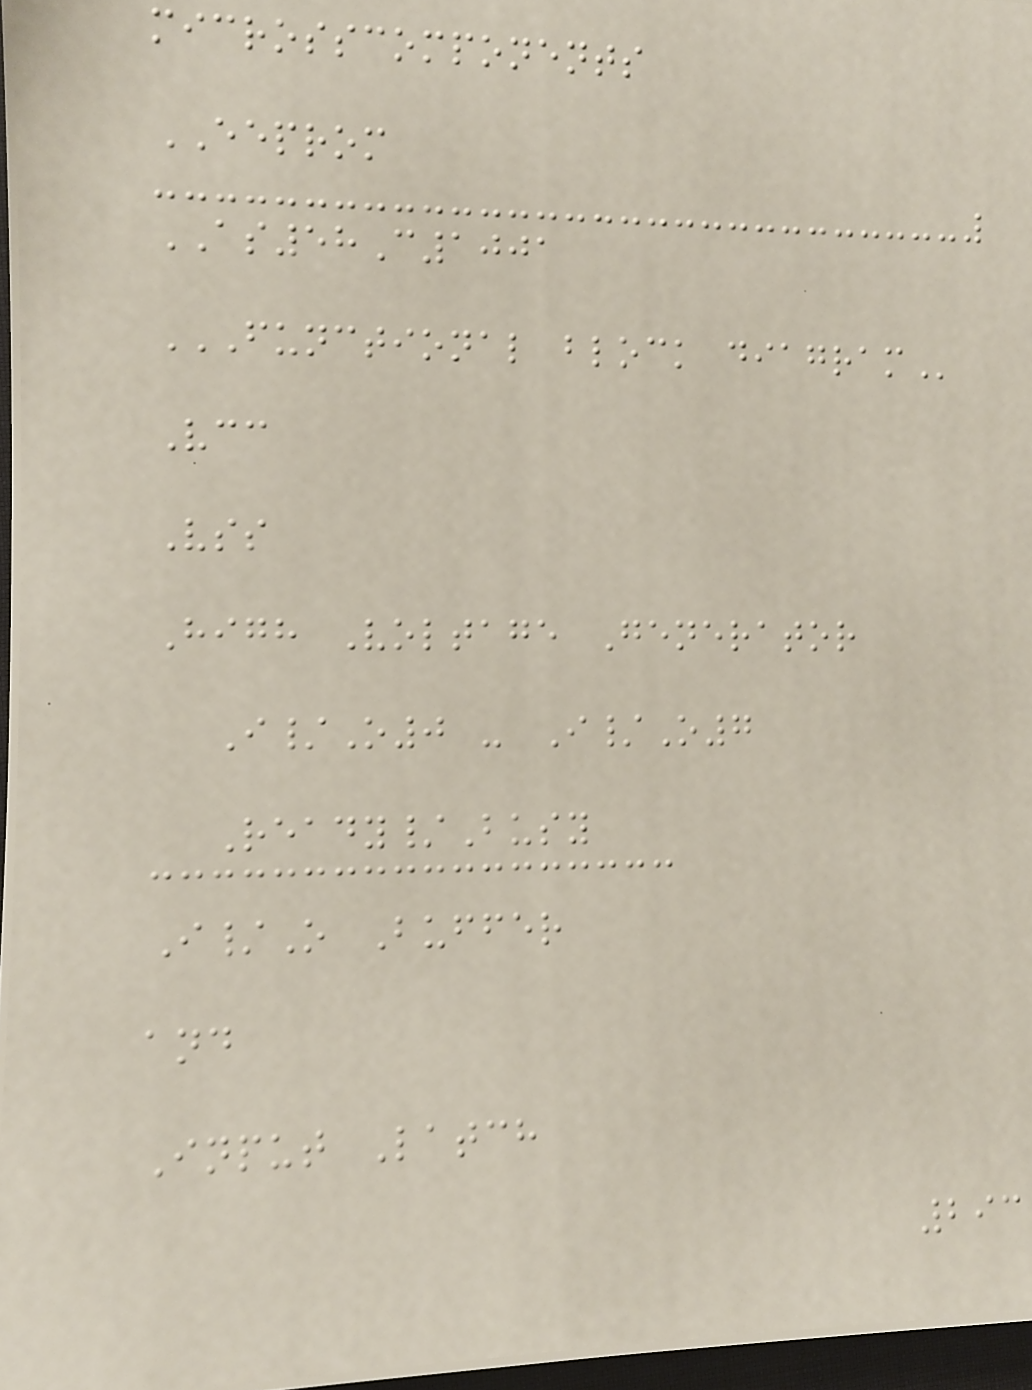microsscomponents
EEPROM
AS58C1001
FUNCTIONAL BLOCK DIAGRAM
Vcc
Vss
High Voltage Generator
I/O0 - I/O7
Ready/Busy
I/O Buffer
and
Input Latch
293
